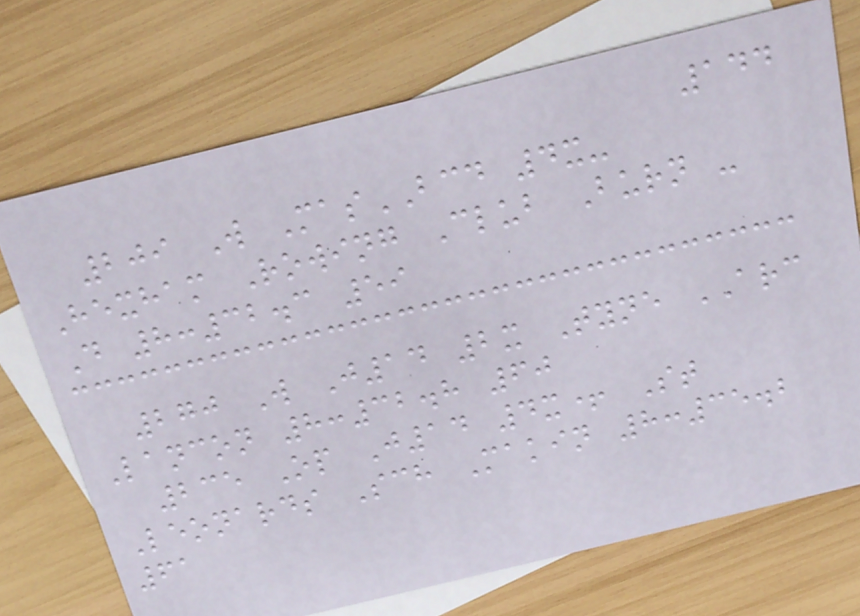144
209 W MasBCD 4x-
Hexham Rowing Club Burn -
D 8:32.3 59
270 W J14 2x Tyne ARC
Lancon 8:32.8 60
235 Op J14 4x+ St
Leonards Sch Makin 8:35.2
61
